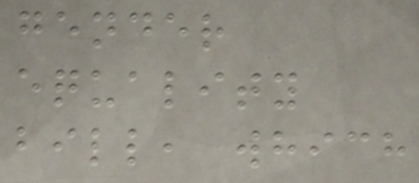gender
equality
bill, which
